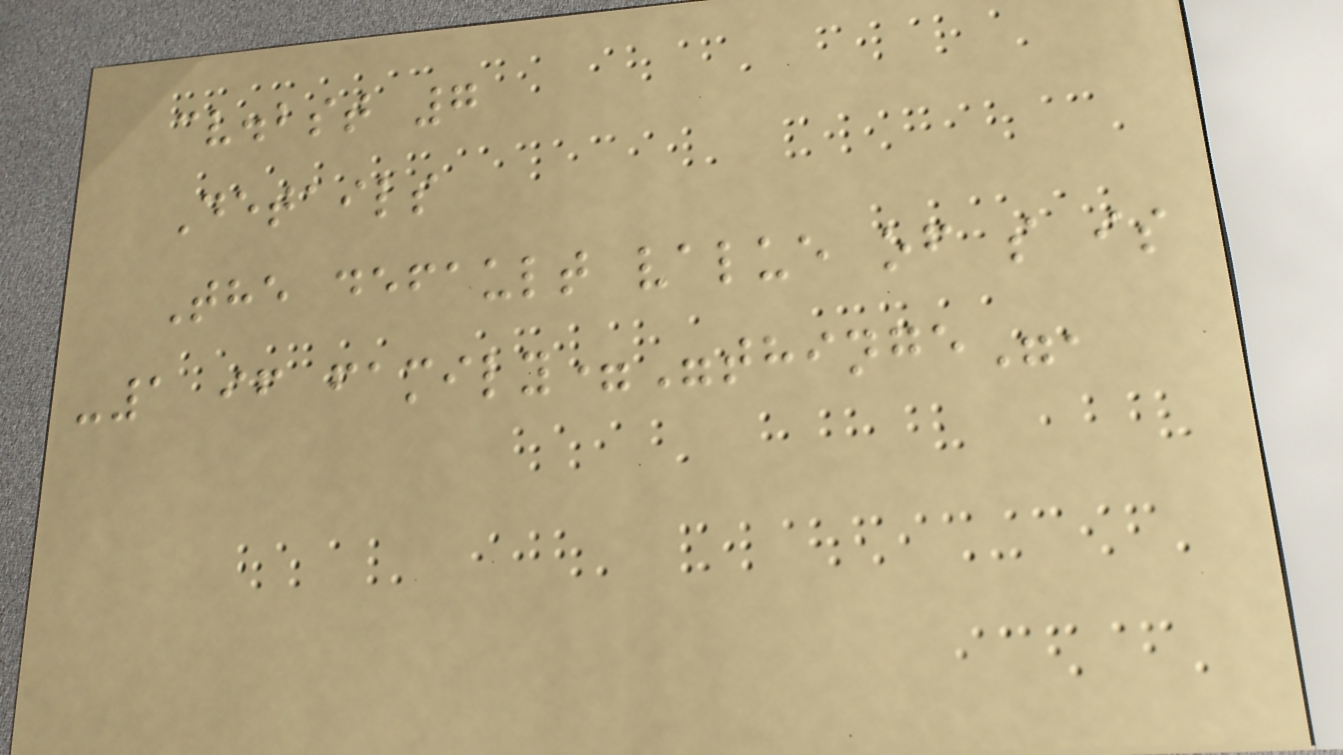cv.bst 7
Details
The default value of s is
-1 if family="thinge",
